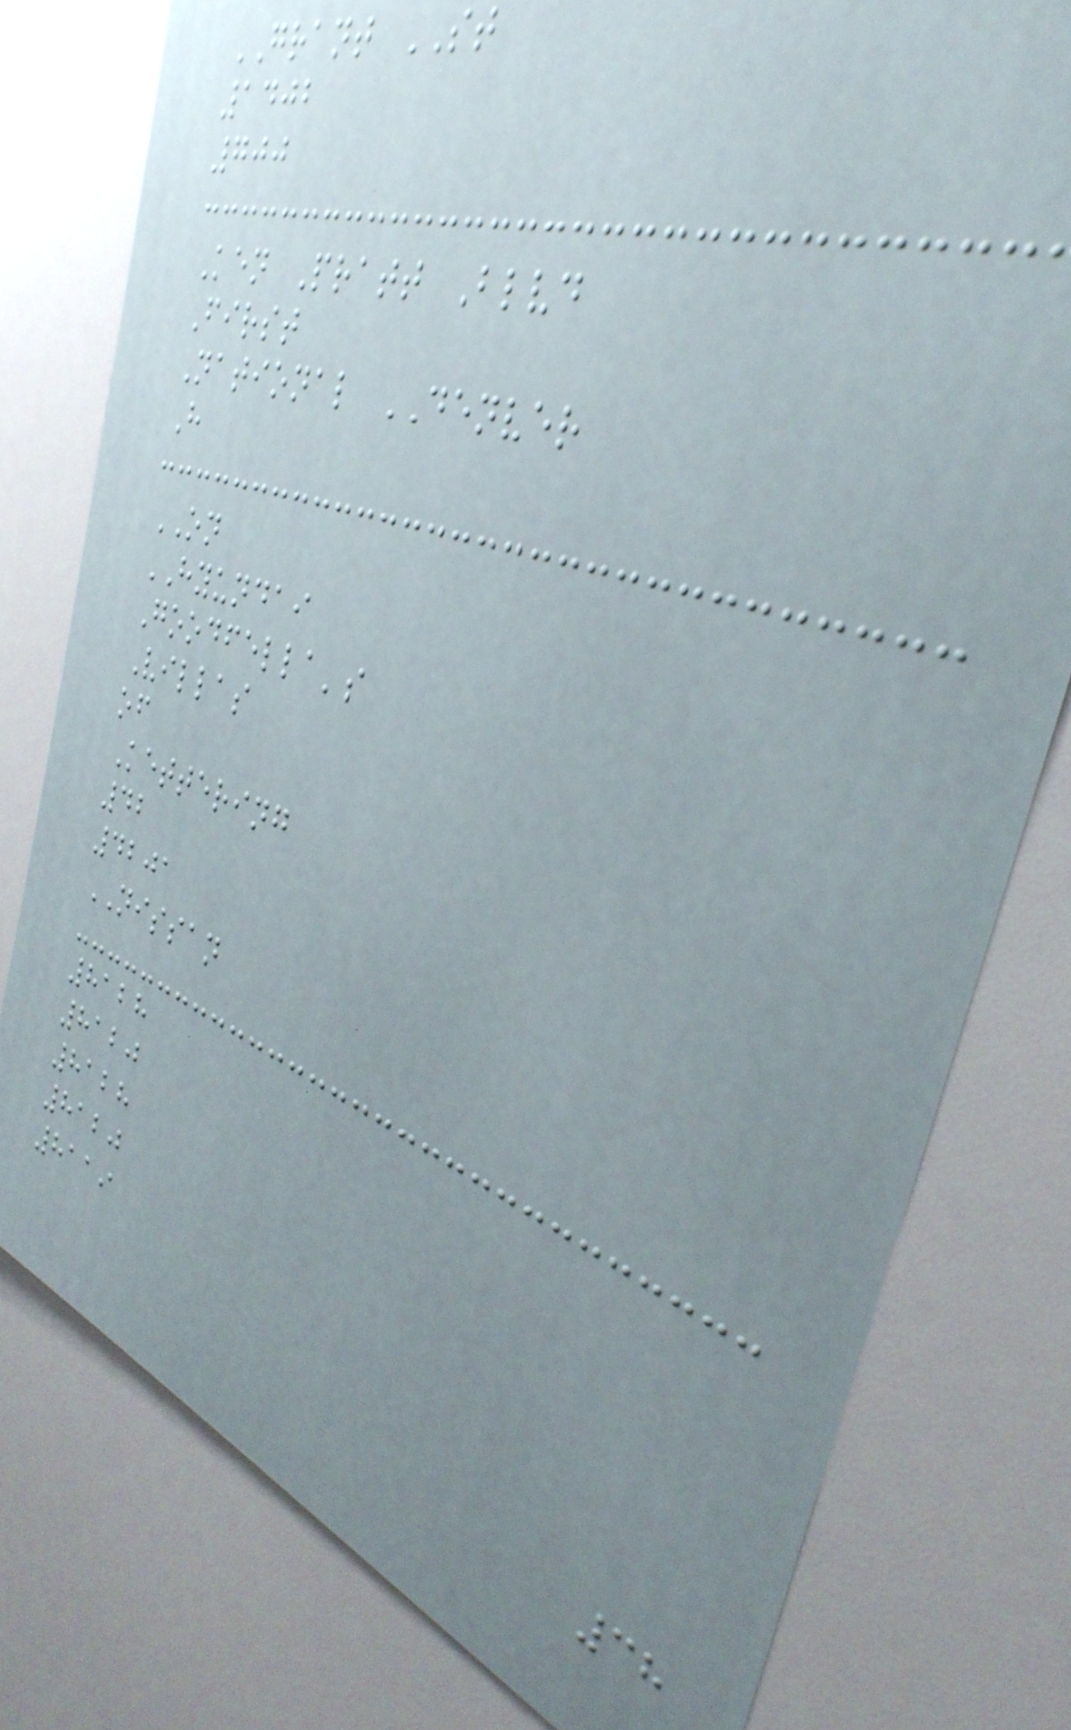GRANT ST
1402
700
Ken Pratt Blvd
First
National DENVER
H
ON
HYUNDAI
Goodfella's
Villas
of
Kettering
42
4201
NISSAN
8128
8120
8128
8120
8119
38
